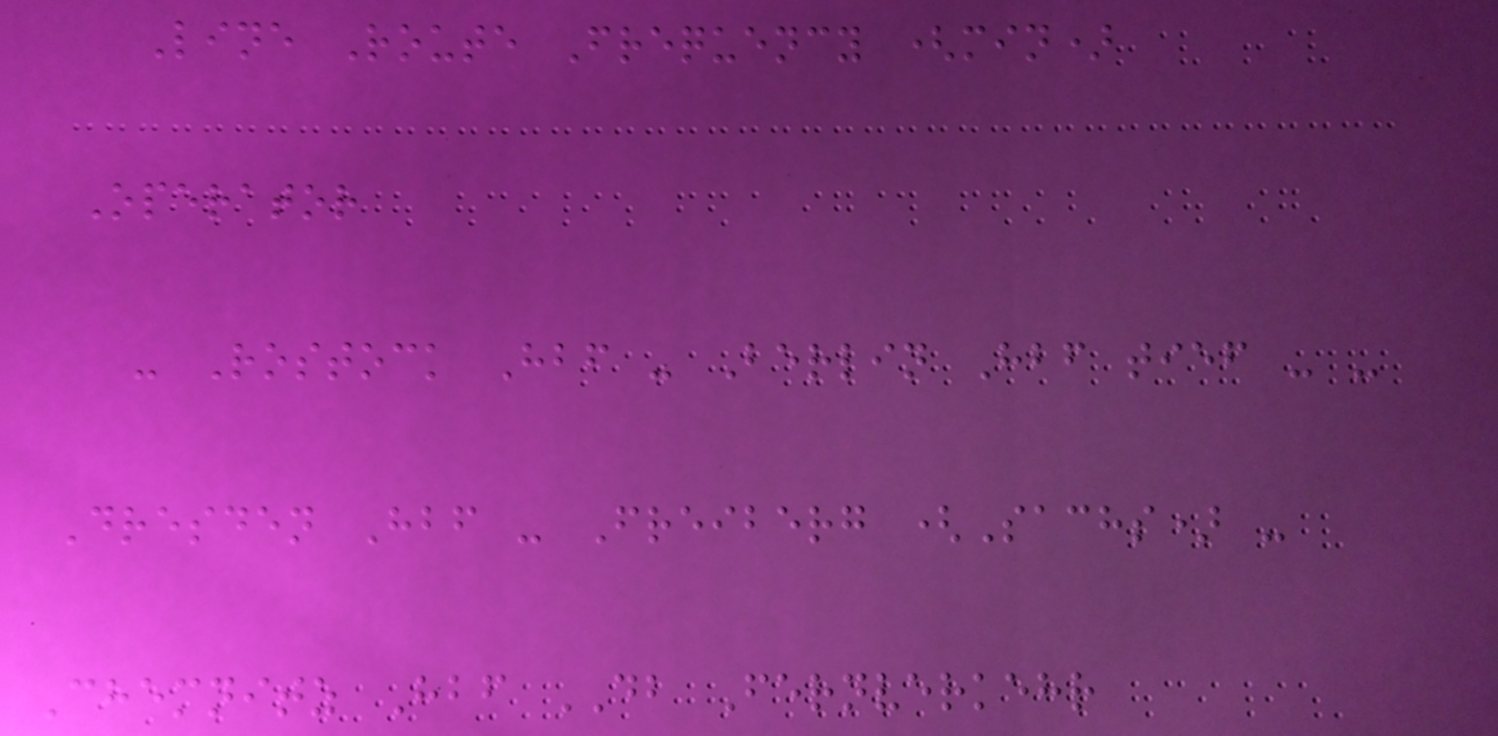Line Route Frequency (min)
Operator
- Rostock Hbf - Berlin Hbf tief - -
Dresden Hbf - Freiberg (Sachs) -
Chemnitz Hbf DB Fernverkehr
